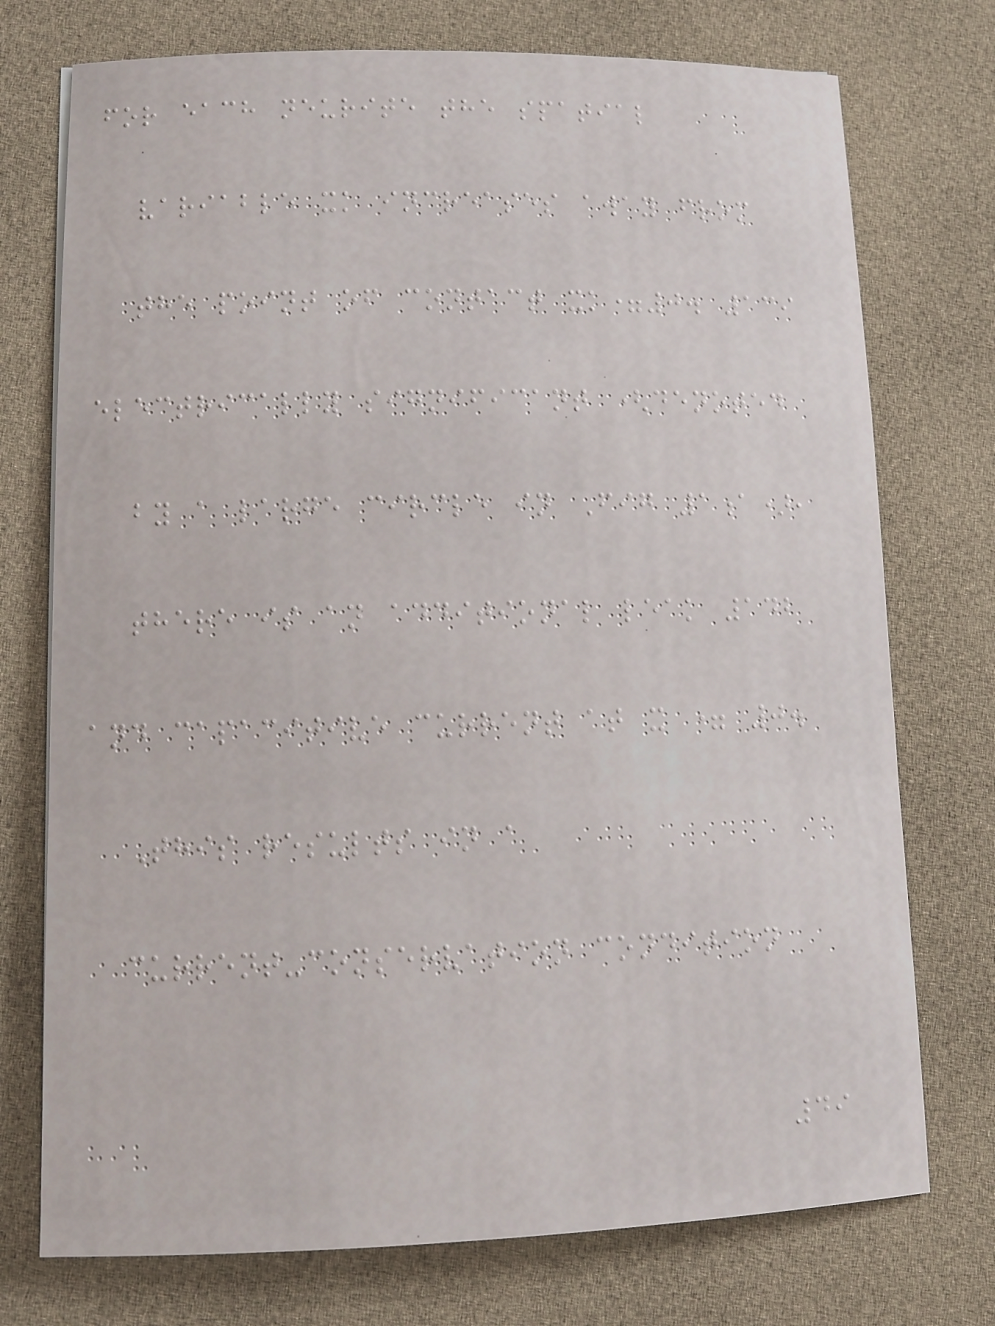for each neurite the spatial
variable xk increases away from
the point of contact xk=0. 139
electrically significant (denoted
by a large circle in Fig 1a),
there is an additional leak 142
and capacitive current at x = 0.
This results in a
current-conservation condition
49
